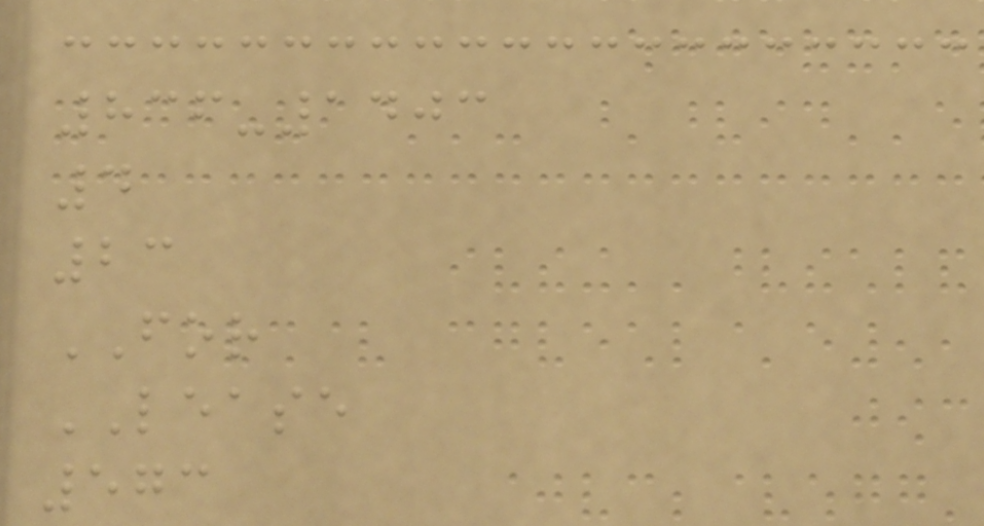836-1403
4
23
FOR
LEASE
573
